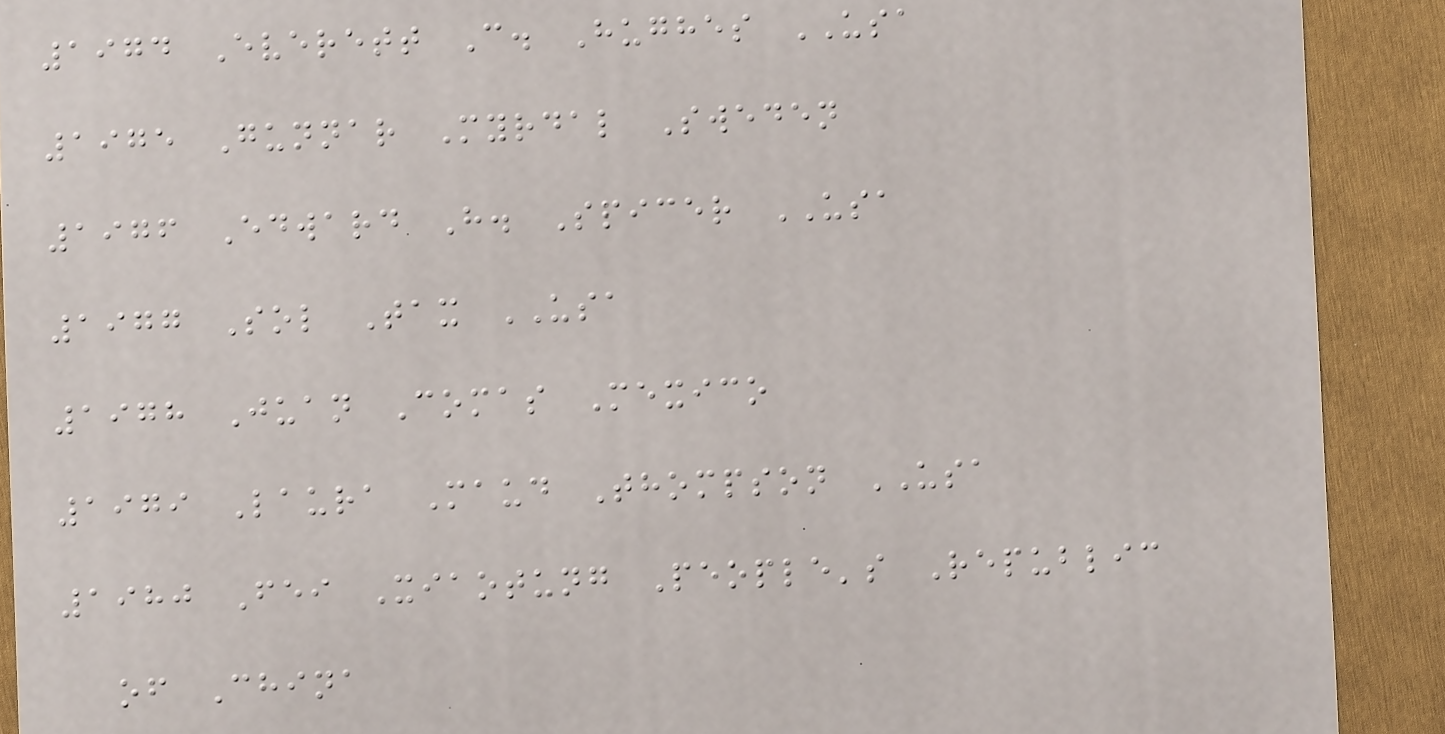1974 Everett C. Hughes USA
1975 Gunnar Myrdal Sweden
1976 Edward H. Spicer USA
1977 Sol Tax USA
1978 Juan Comas Mexico
1979 Laura Maud Thompson USA
1980 Fei Xiaotung People's Republic
of China
